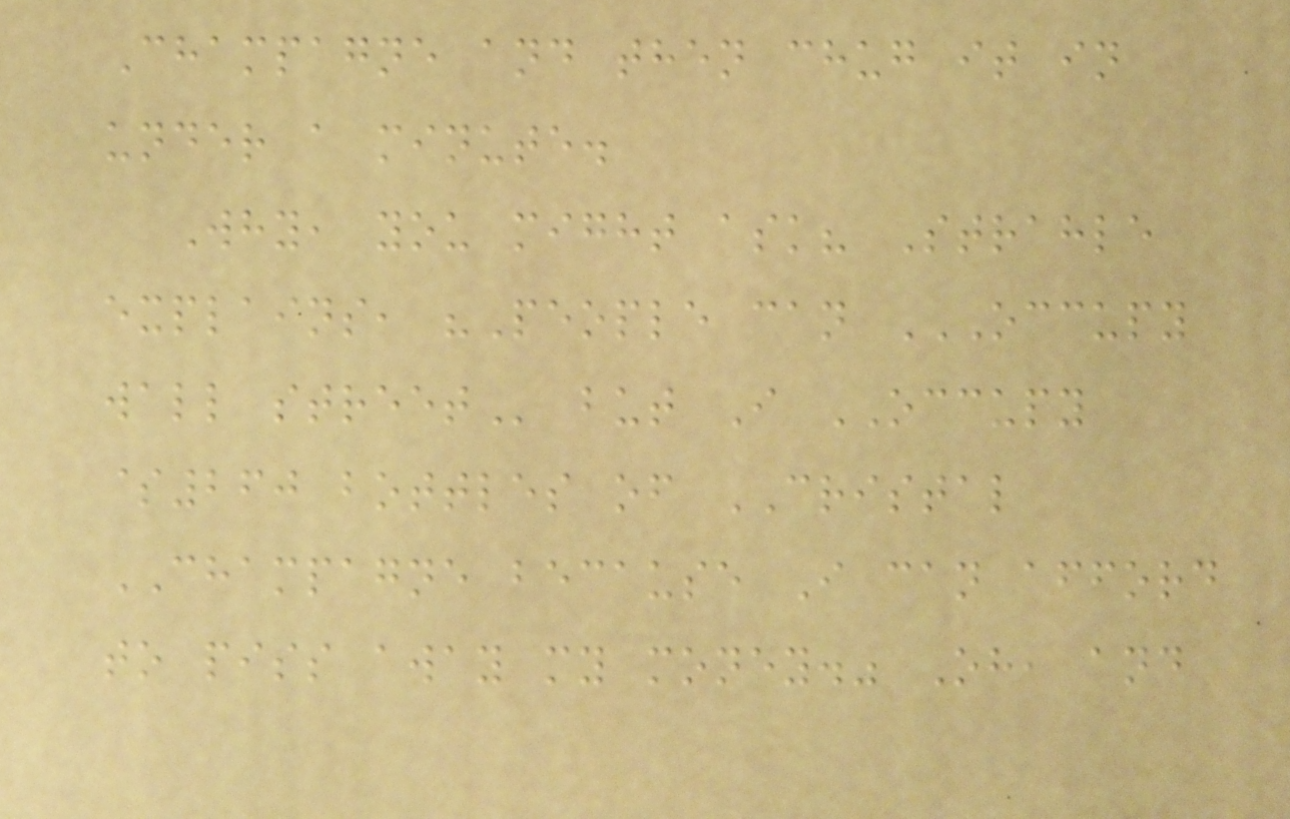Champagne and then chug it in
under a minute.
Why, you might ask? Strahle
explains, "People can OCCUPY
WALL STREET but I OCCUPY
$260 bottles of CRISTAL
CHAMPAGNE because I can afford
to piss away my money." Oh, and
